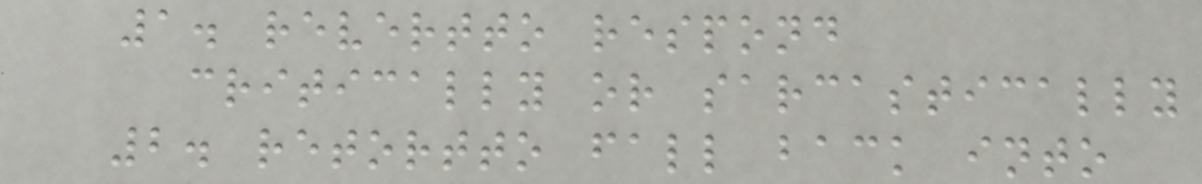1. revertto respond
critically or sarcastically
2. retortto fall back into
